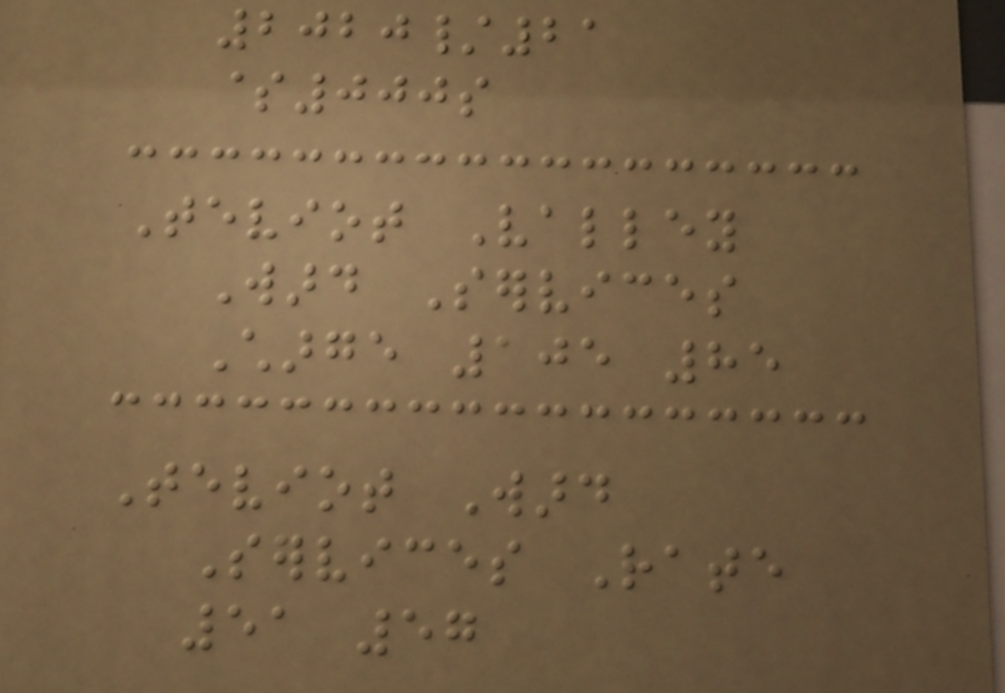2020/21
$000s
Teviot Valley
Ward Services
Charge 105 85
Teviot Ward
Services Rate
51 57
